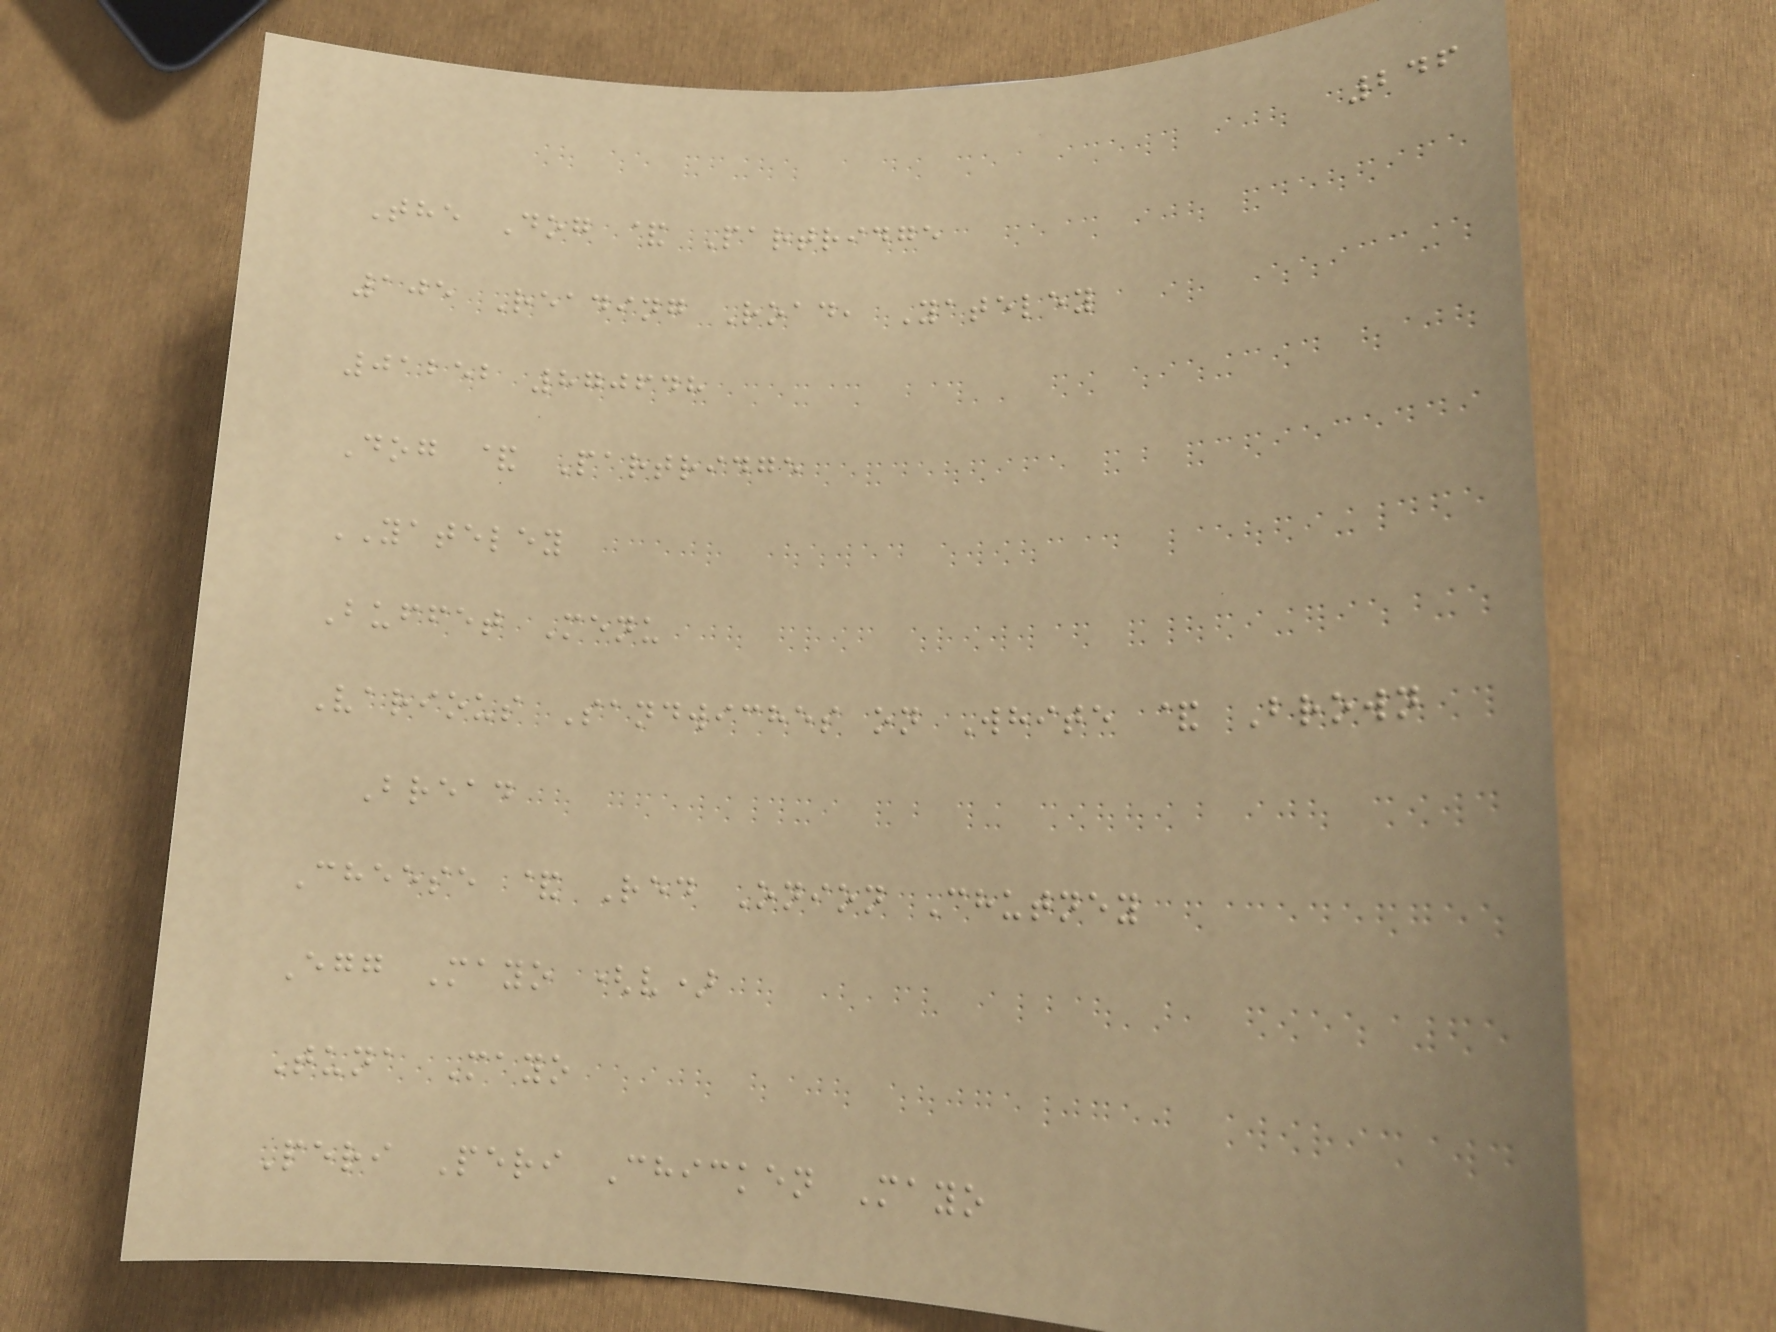246
The Dog & Partridge
105 Reading Road, Yateley
01252 870648
Dog & Partridge
YATELEY
Buffet Menu
Various Sandwiches on White & Brown
Bread
Cheese & Red Onion Chutney
Egg Mayo (v)
Tuna Mayo
Peri Peri Chicken Mayo
